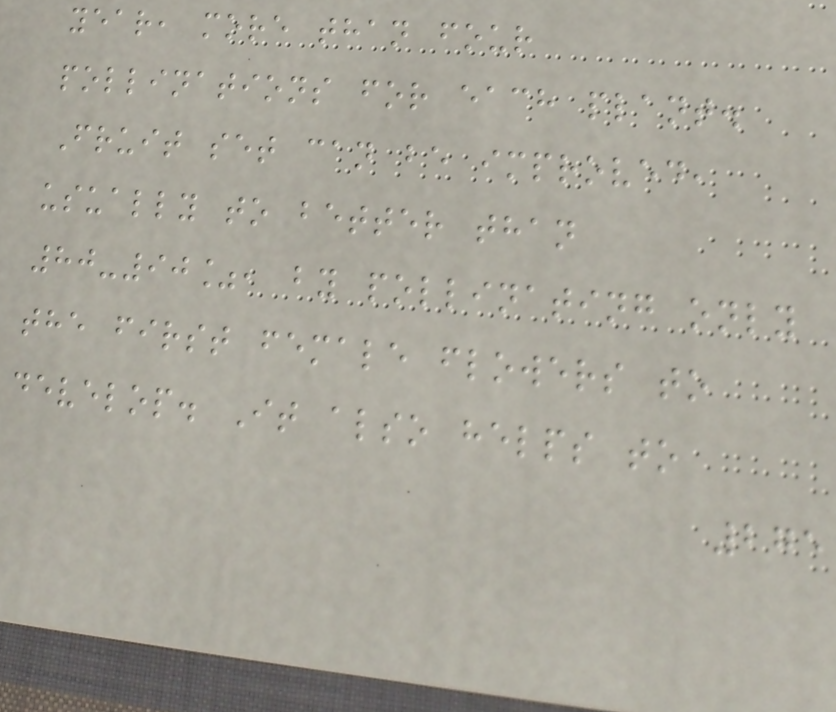year, more than four
pollinations for each plant.
Fruit set can be improved,
usually to better than
80-90%, by pollinating only
the first female flowers to
develop. It also helps to
275
